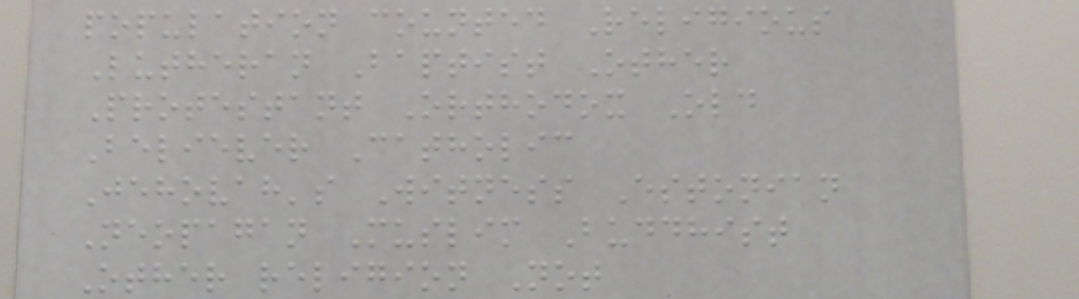population counted Religious
Lutheran Baptist Other
Protestant Orthodox Old
Believer Catholic
Jehovah's Witness Estonian
Neopagan Muslim Buddhist
Other religion Not
